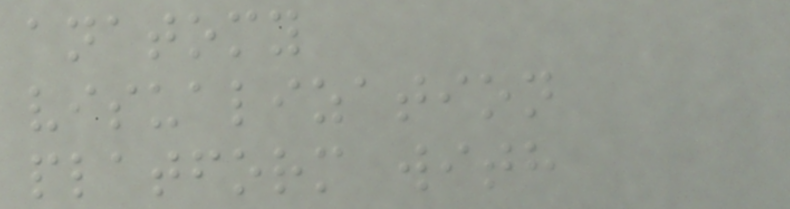anatomy
visualization
platform with
